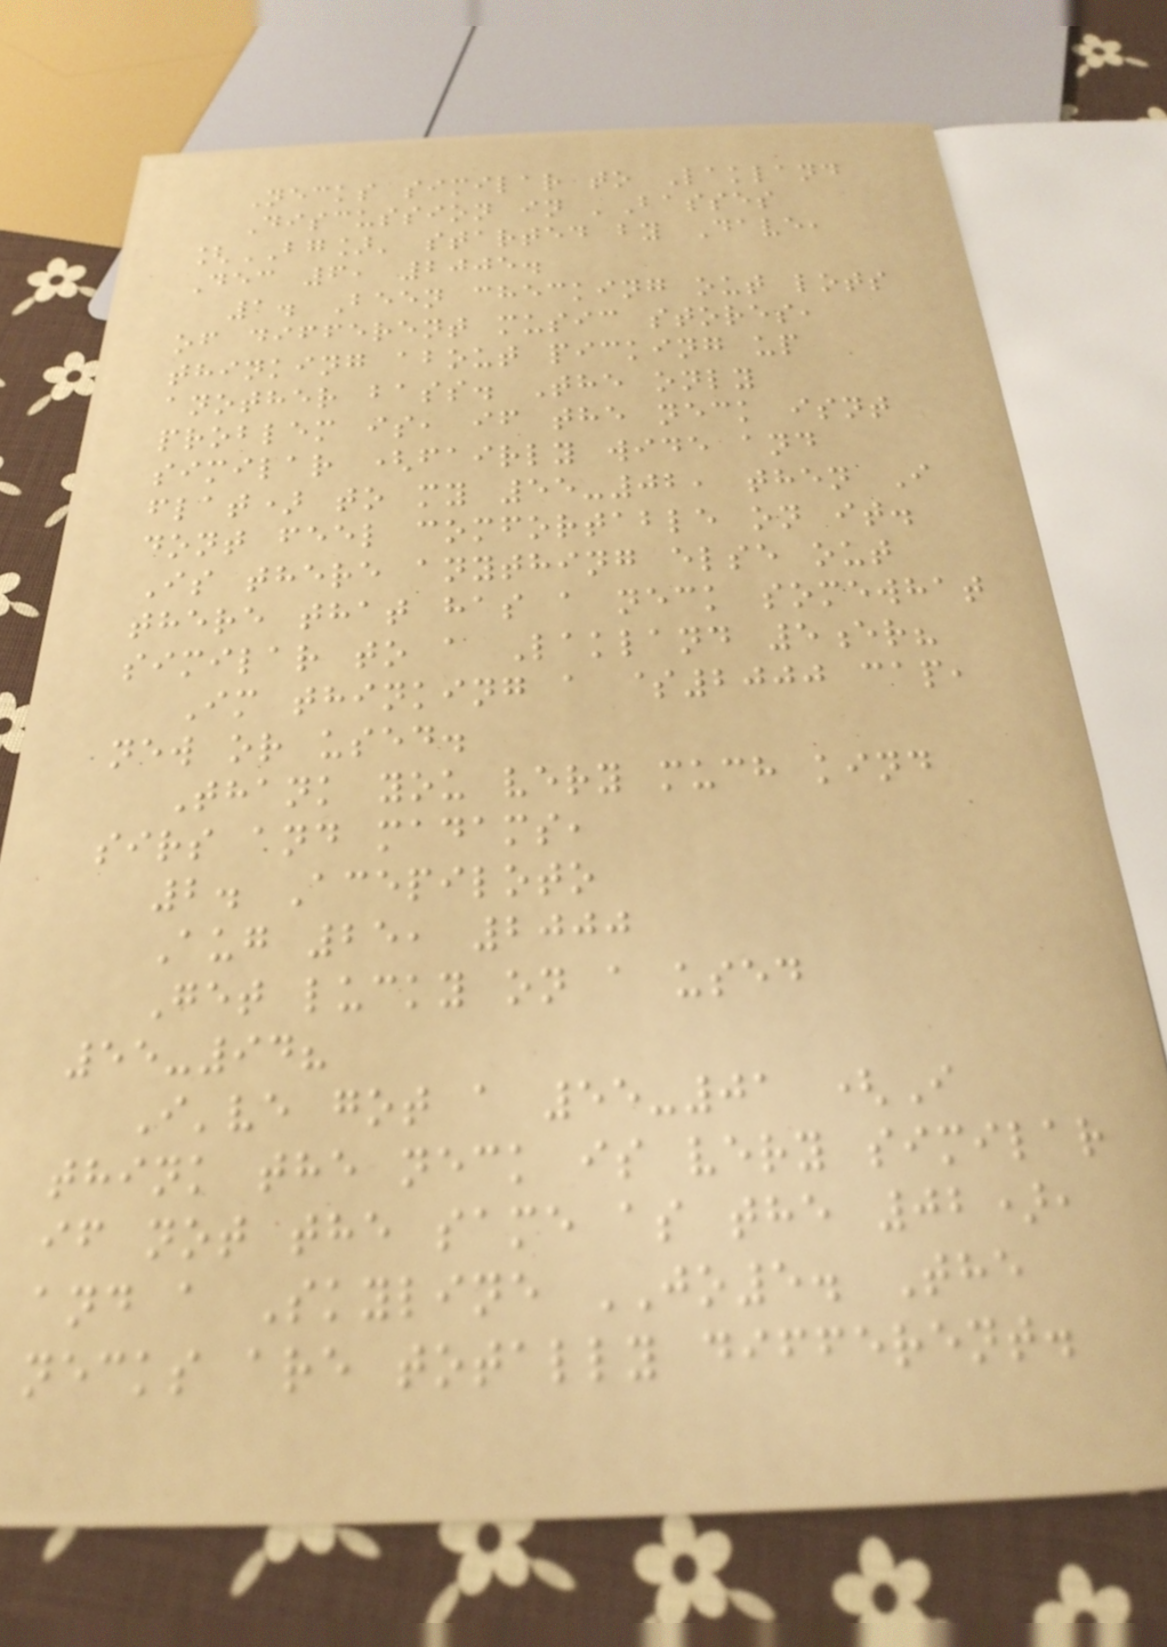Necks similar to Lakland
Discussion in 'Basses
[BG]' started by Dave,
Dec 6, 2005.
1. Been checking out lots
of different music stores,
thinking about picking up
another bass. The only
problem is, if the neck isnt
similar (fairly wide and
flat) to my 55-02, then I
dont feel comfortable on it.
Is there anything else out
there that has a neck somewhat
similar to a Lakland 5er?
Im thinking a $2000 cap,
new or used.
Thank you very much kind
sirs and madams,
2. Acepiloto
Aug 25, 2000
Get lucky on a used
55-94?
I've got a 55-01 (I
think the neck is very similar
if not the same as the 02),
and a Skyline JO5. The
necks are totally different.
